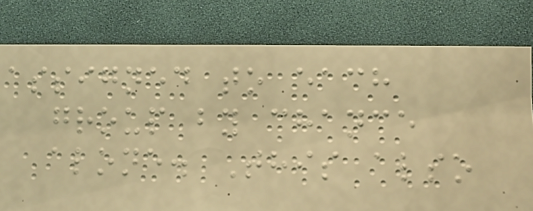assigned to each
group by chance
alone. This also
